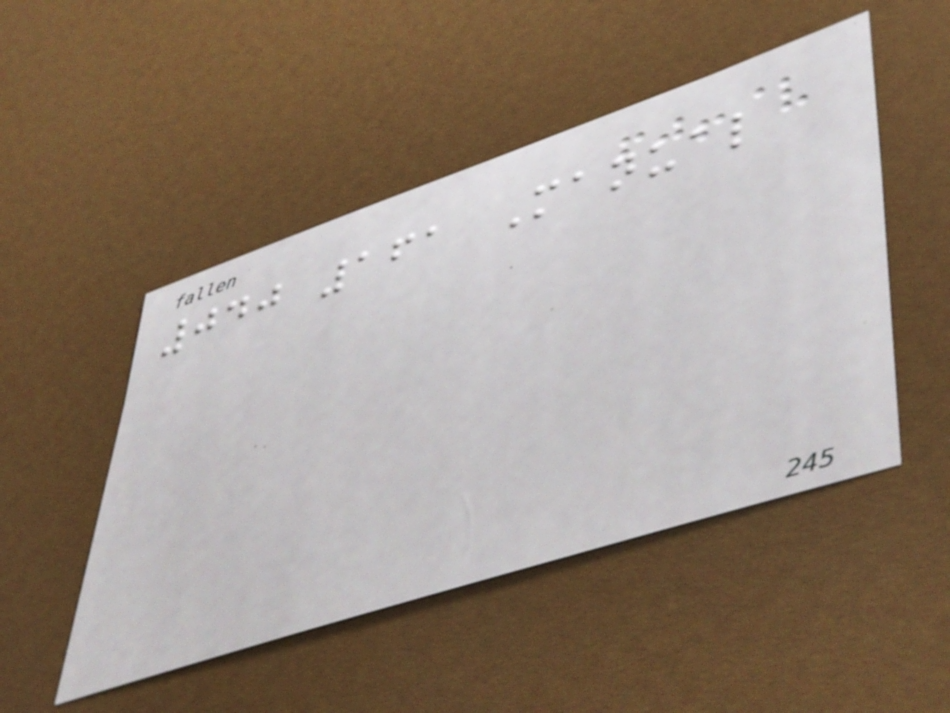040 161 Manual
